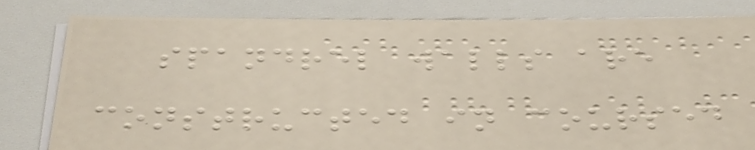spandrel walls are
constructed in coursed
